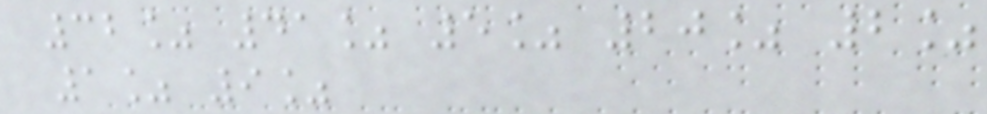32% 41% 5% 20% 2%
1% 9%
